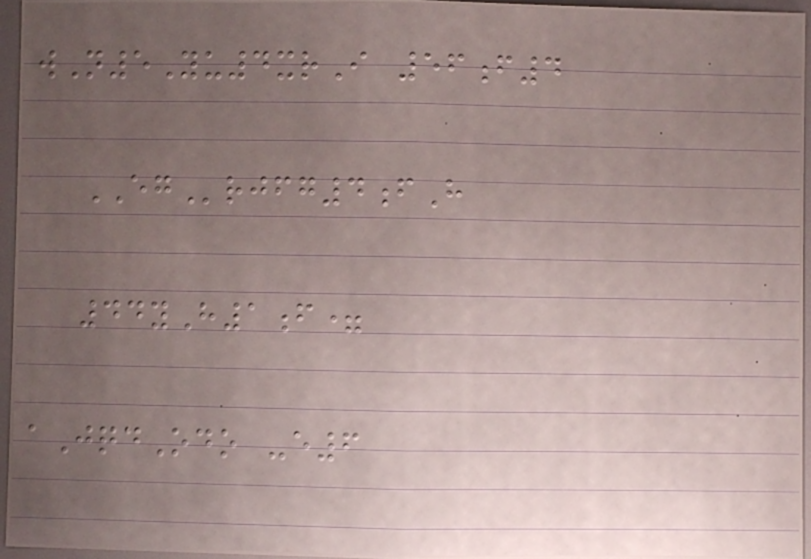wN5Yu4xrI 56f4
EGrjfg4fH
44yH1f=
aJqdOdo -e6
